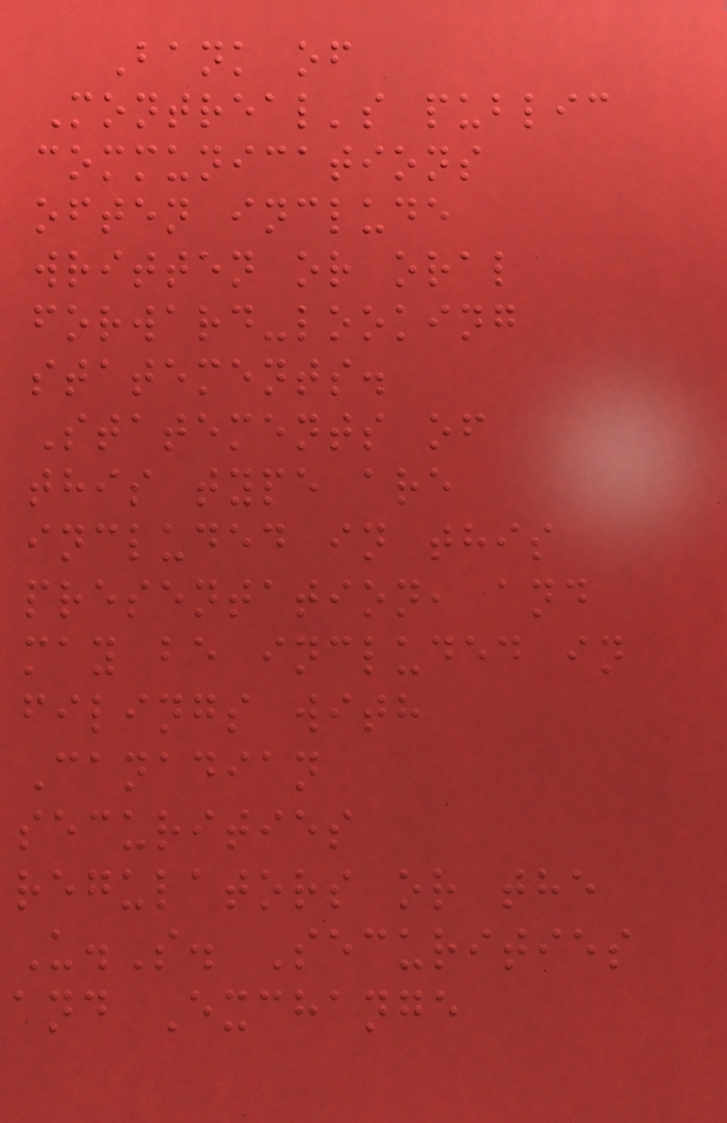Bank of
Montreal's public
communications
often include
written or oral
forward-looking
statements.
Statements of
this type are
included in this
presentation, and
may be included in
filings with
Canadian
securities
regulators or the
U.S. Securities
and Exchange
